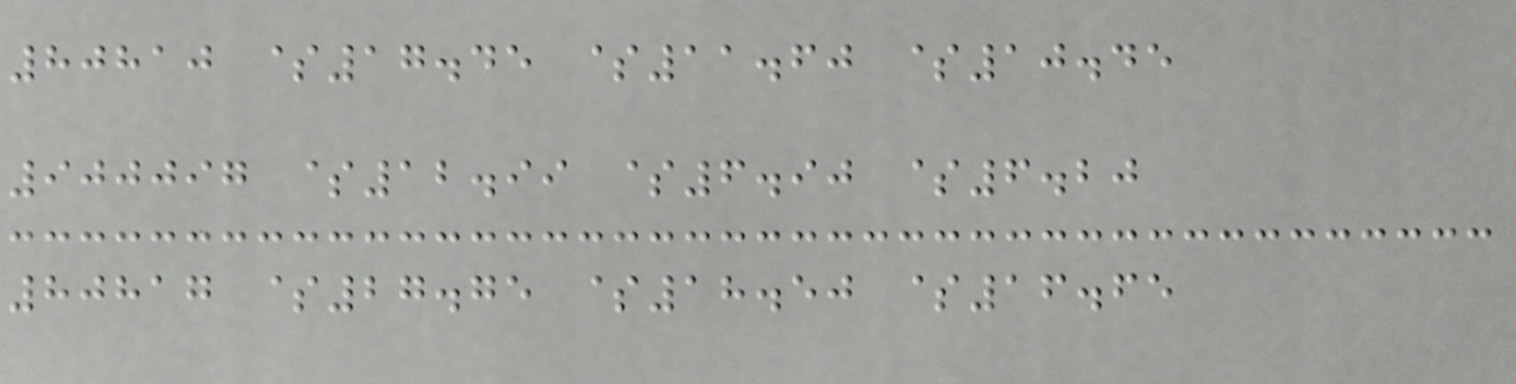80810 $17.45 $11.60 $10.45
900097 $12.99 $6.90 $6.20
80817 $27.75 $18.50 $16.65
